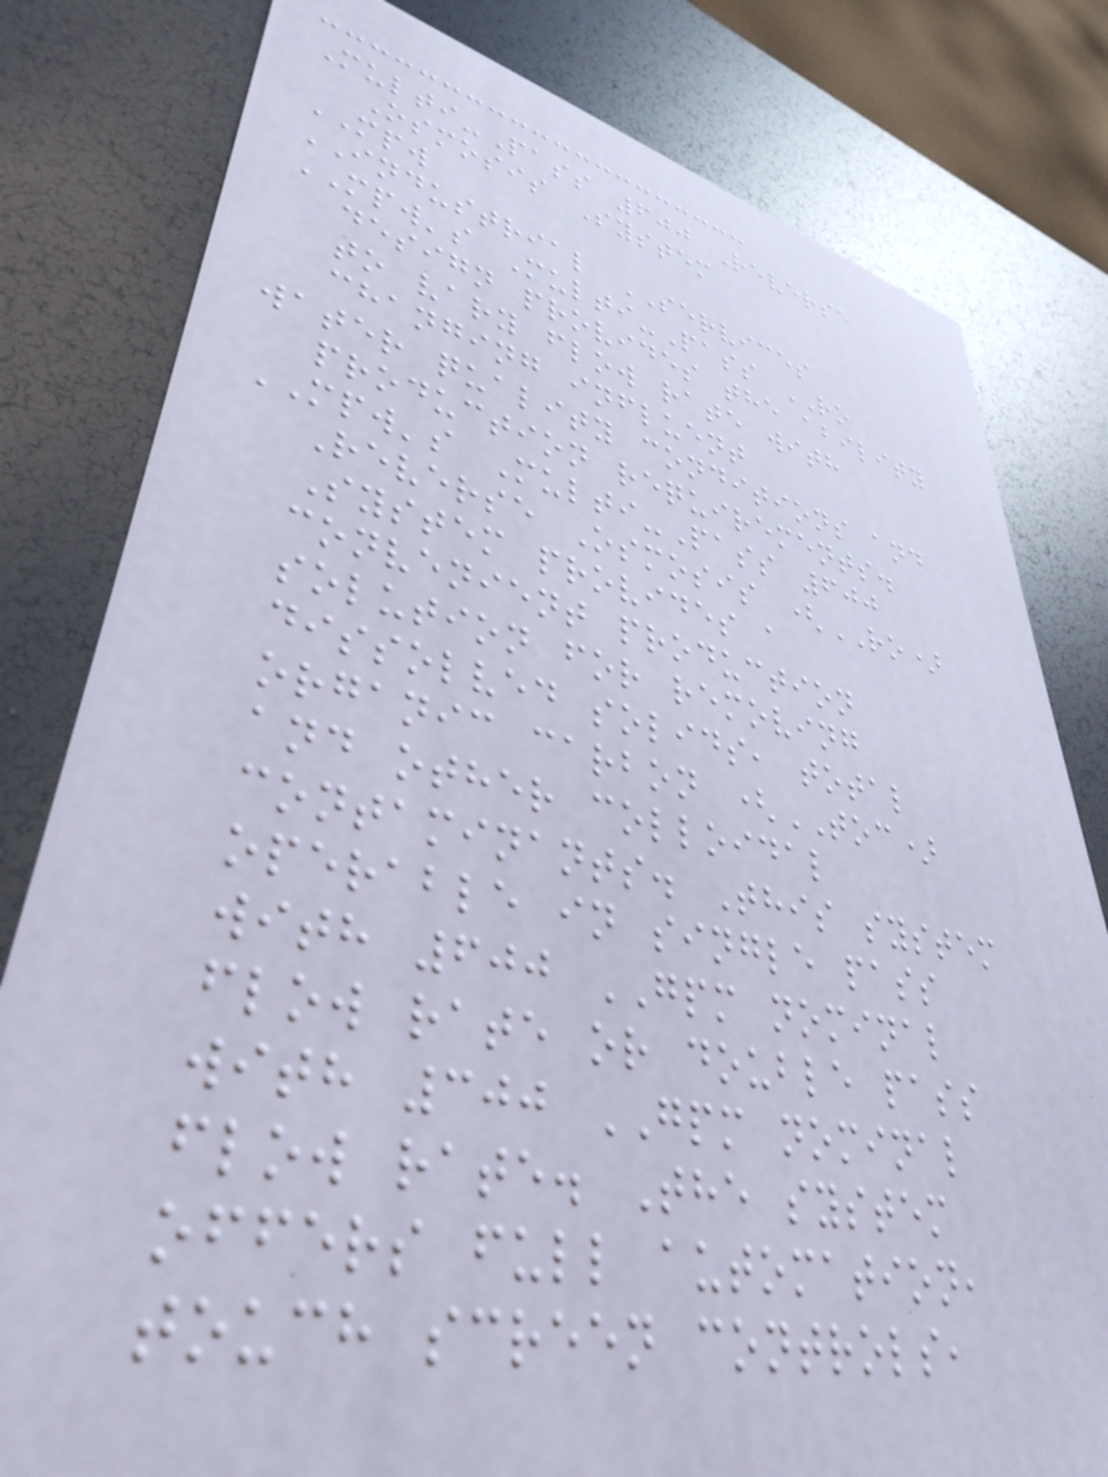Multi-Pass 600 Reverse
Osmosis System
MPW
INDUSTRIAL SERVICES
MPW's Multi-Pass RO
design provides the ability
to vary flow rate with
changing influent
water quality conditions and
production requirements.
MPW's Multi-Pass 600
Reverse Osmosis (RO)
System provides a
convenient production
solution for removing
dissolved solids, total
organic carbon (TOC)
and other colloidal
contaminants. This system
operable in single pass
with 600 GPM nominal
flow rate or double pass
with 300 GPM nominal
flow rate. The system
offers full automation,
touch screen controls,
